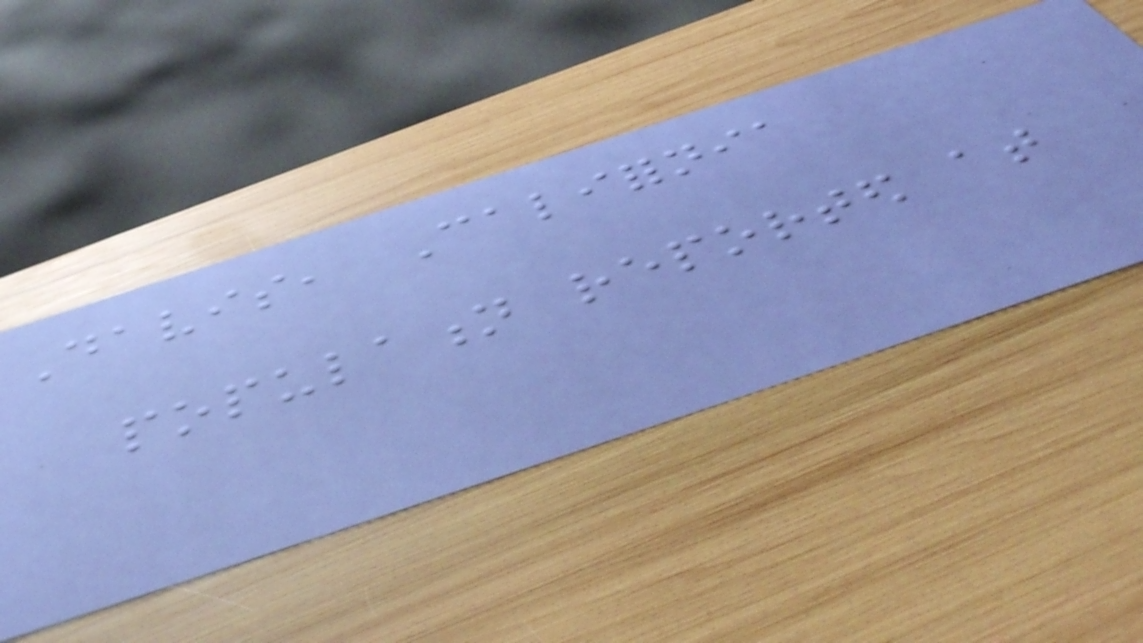Davis, California
population reported at
